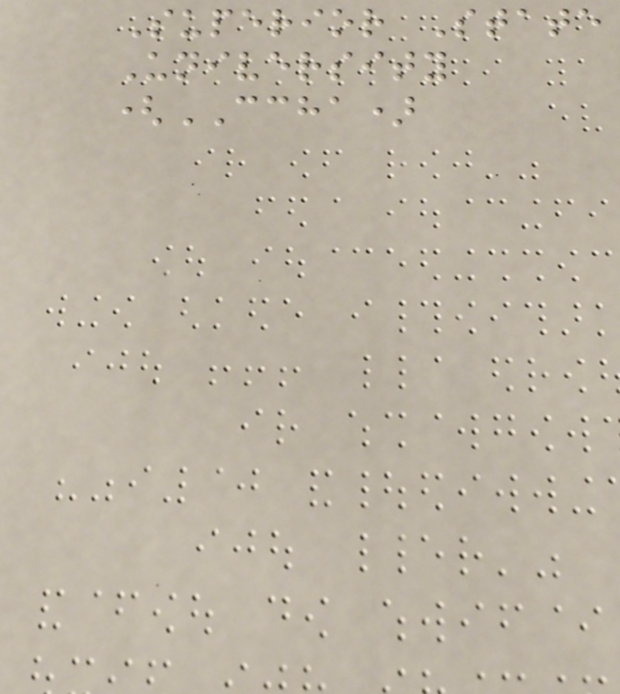Superior State
University
(CCHA)
